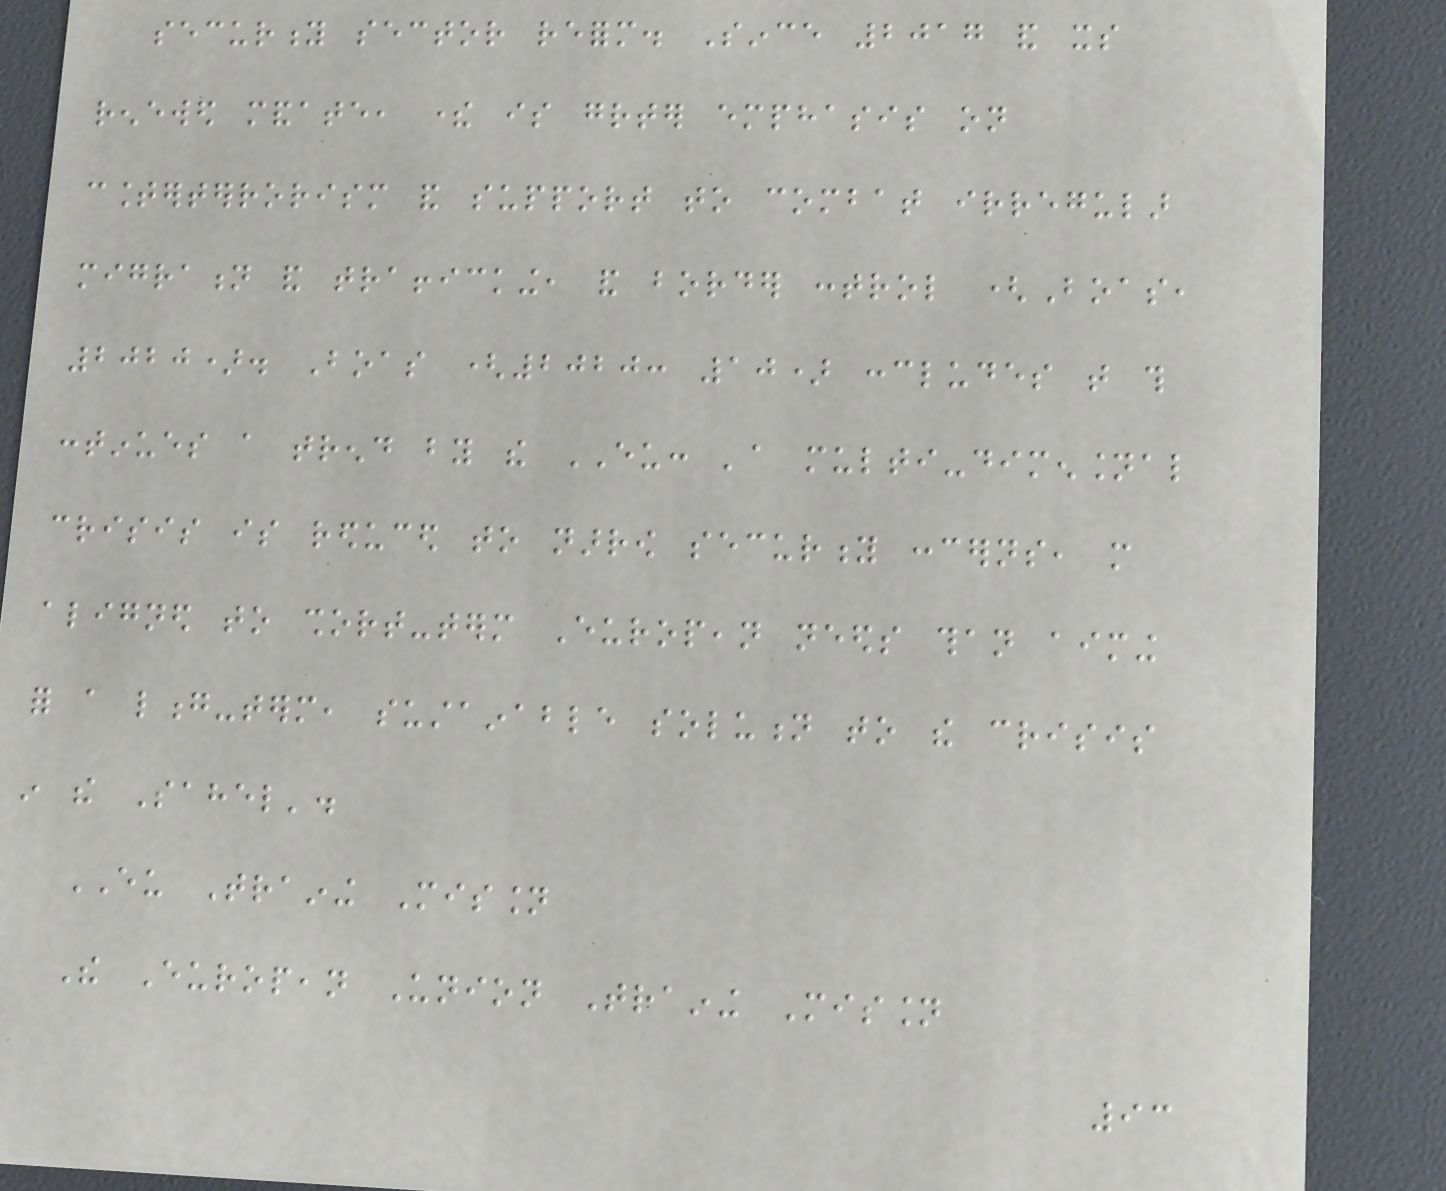security sector reform. Since 2017 and its
renewed mandate, there is greater emphasis on
counterterrorism and support to combat irregular
migration and trafficking, and border control (Boas,
2020). Boas (2020: 10) concludes that this
continues a trend by the EU: 'a multi-dimensional
crisis is reduced to narrow security concerns, more
aligned to short-term European needs than aiming
for a long-term, sustainable solution to the crisis
in the Sahel'.
EU Training Mission
The European Union Training Mission
93
